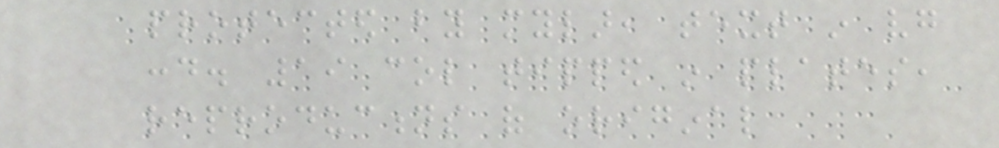protected by mylar, text in vg
cond. 19 col tipped in plates,
reproductions of original
